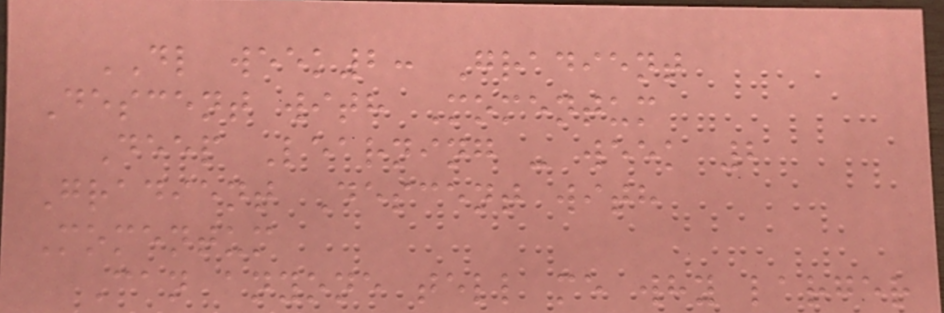DL week2: Gradient
Descent with Momentum
Deep Learning - week 2
Gradient Descent with
Momentum
Can anyone tell me why larger
